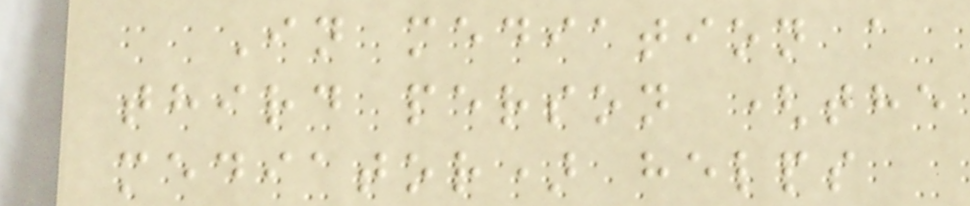In mediation a
third person (the
mediator) helps
